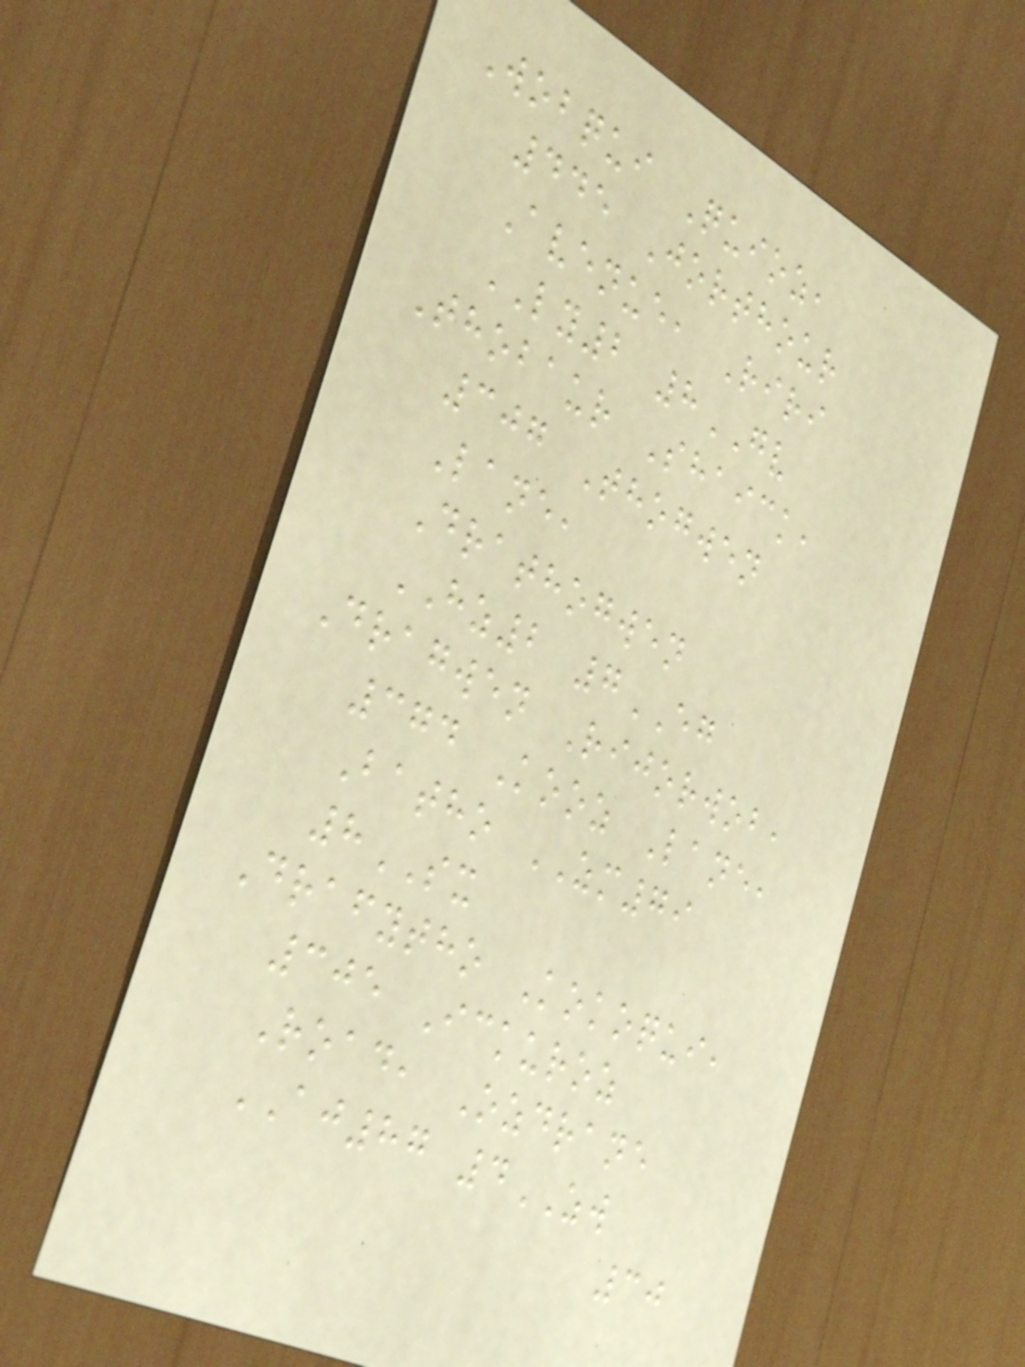Wobqui Quioz,
445 Jorthour
Avenue, Riri
LY2 8GV
Thobaur Shaick,
307 Thogwen
Lane,
Drathogwen
HZ2 7EG
Dragwen Rijorwob,
374 Kooz Lane,
Batho ZM79
8SX
Drafytho Kokoqui,
305 Ickuroz
Road, Ozdrane
AJ87 4ZW
30
